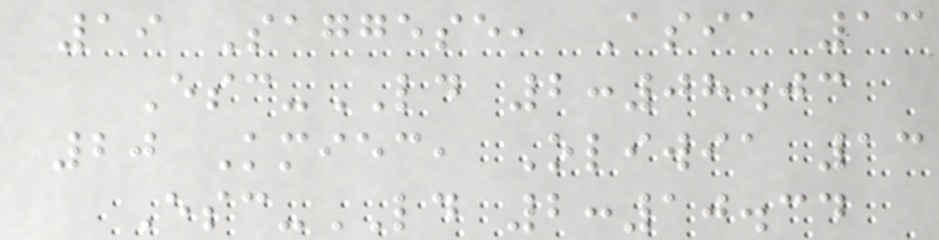19 Saggese, Asia 13
Esc-LD 2:08.03
20 Kmiec, Oliwia 13
Esc-LD 2:10.34
